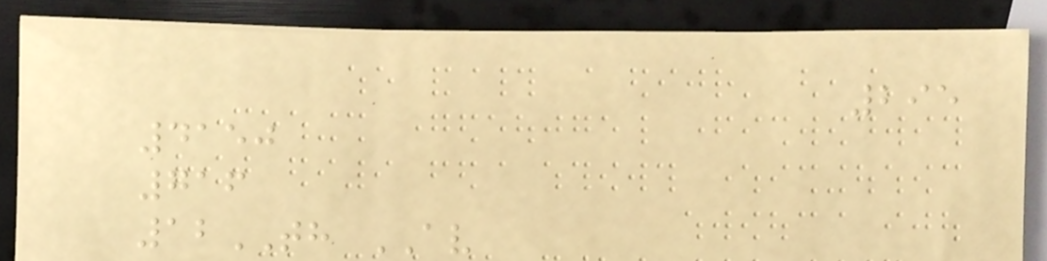295
4150
716
12TH AV
